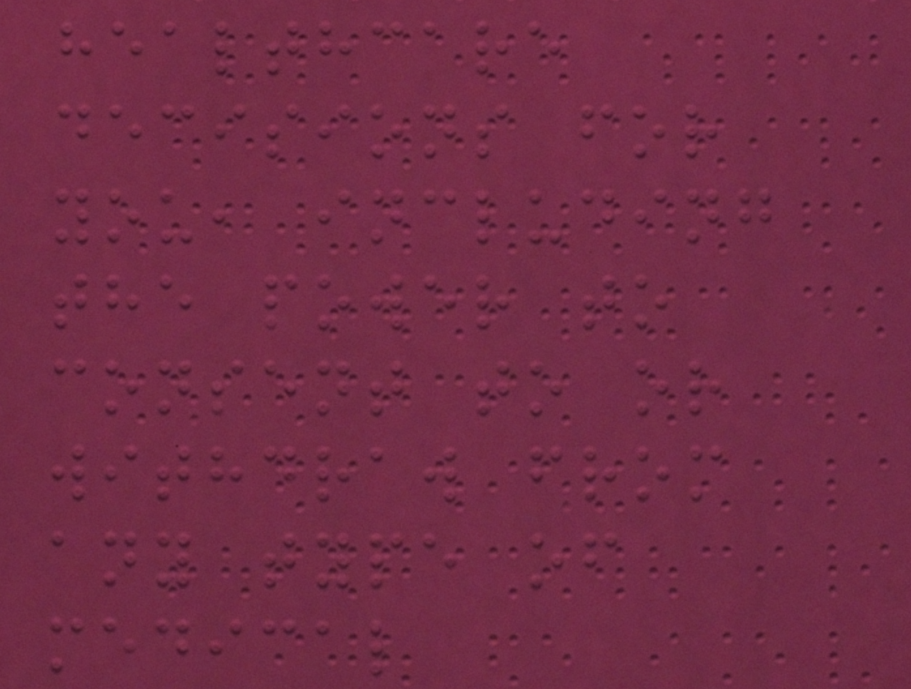healthcare
decisions for
you, including
the power to
consent to or
withdraw from
any type of
medical
